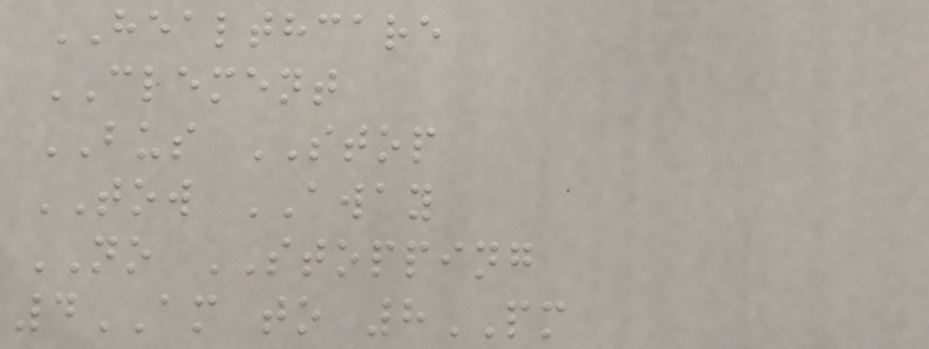HEALTHCARE
CLEMENT
BUS STOP
TOW AWAY
NO STOPPING
4AM to 8PM
